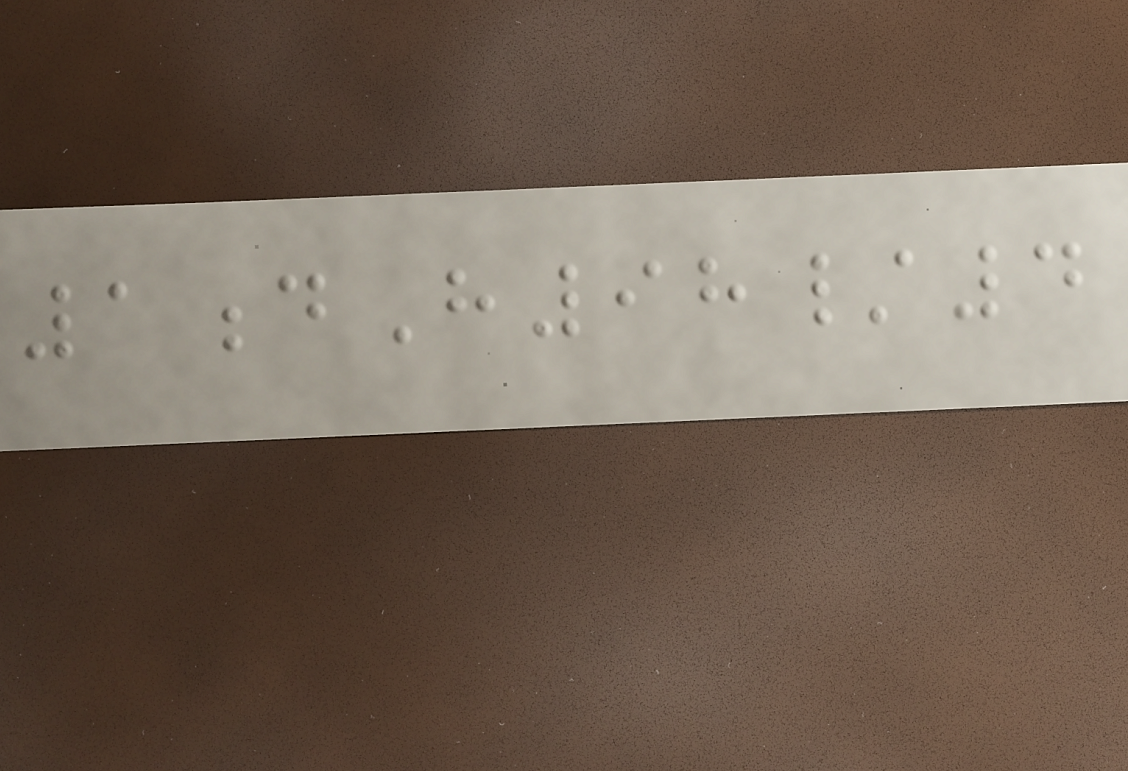1dH98/4
